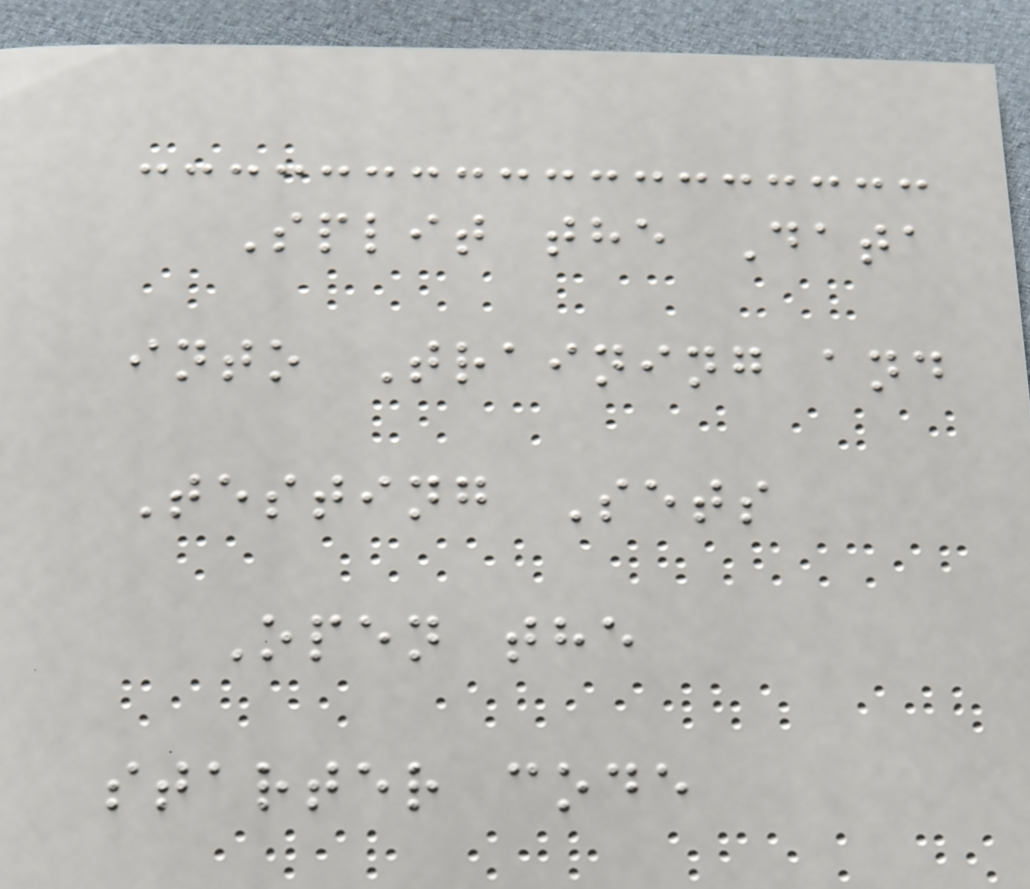Split the Data
into Training and
Testing Sets
Open the
starter code
